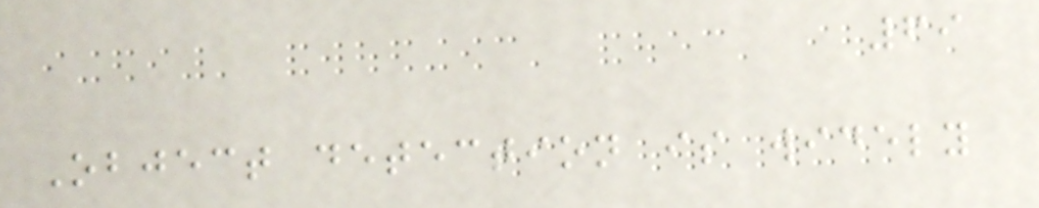69
Object detection is widely
